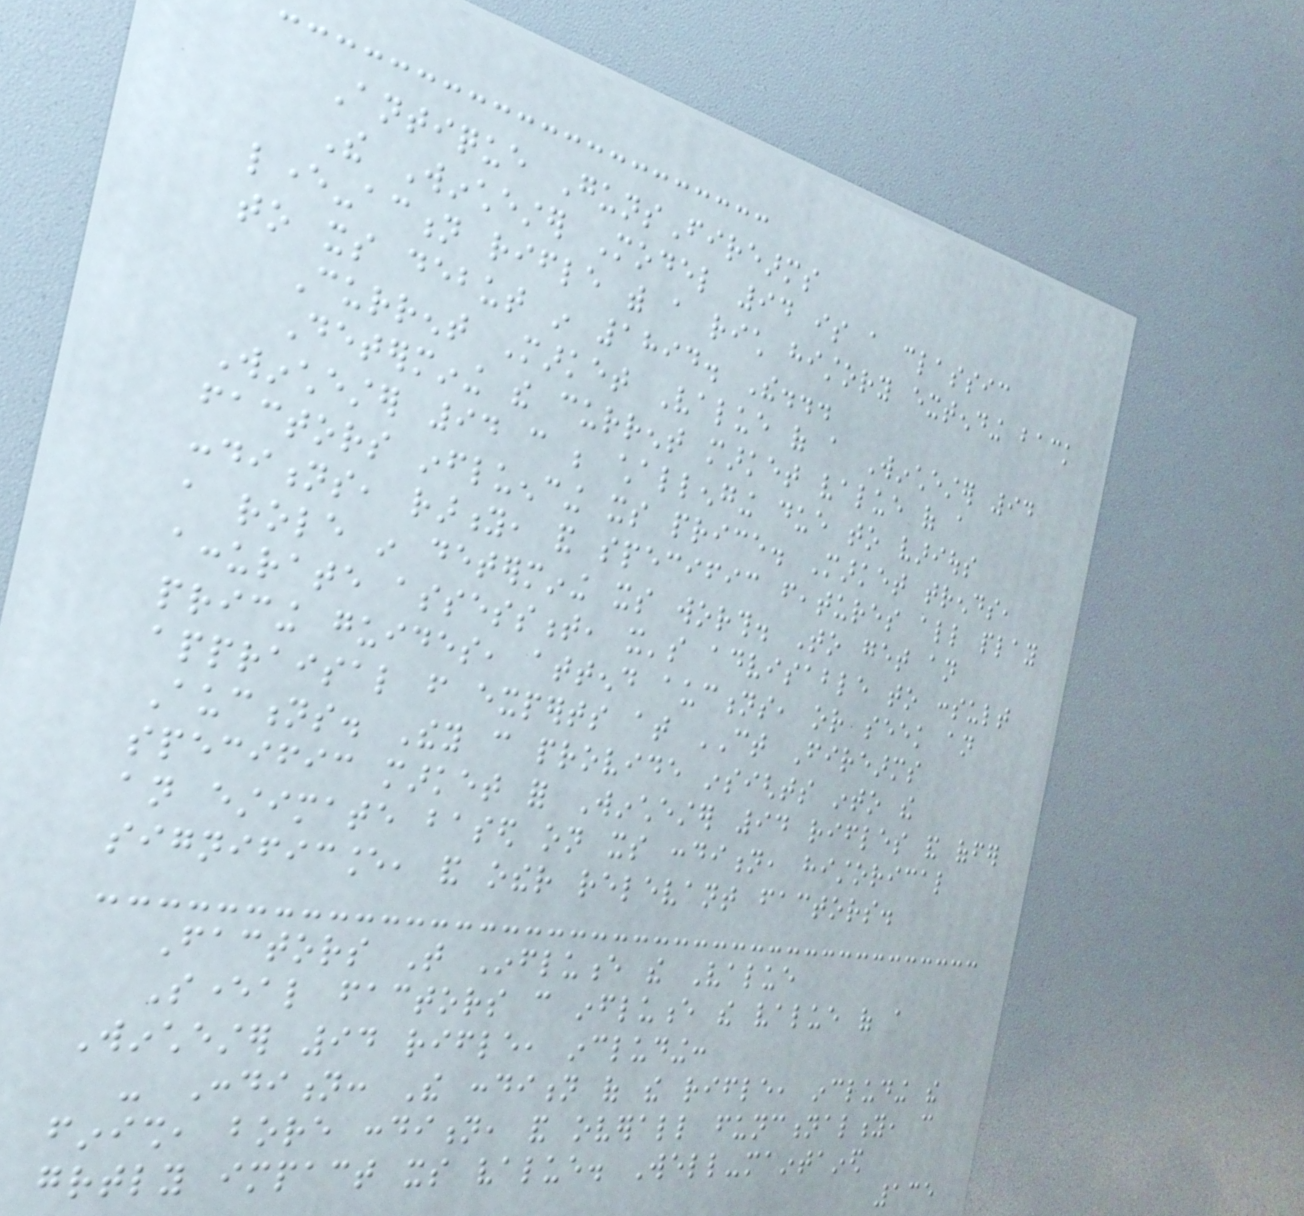Antique GunsFirearms
The Winchester Model 94 is a classic
lever-action rifle with a rich history extending back
to its debut in 1894. The...
Current Market Value of a Winchester 94
Determining the current market value of a
Winchester 94 can be challenging due to various
factors influencing its price. Market trends,
conditions, rarity, and specific features all play
a role in determining its worth. To get an
accurate assessment, it's advisable to consult
pricing guides, attend auctions, or seek an
appraisal from experts at CT Firearms
Auctions. They can provide insights into the
specific market for Winchester 94 rifles and offer
an estimate based on its condition, historical
significance, and other relevant factors.
Factors That Influence the Value
Several factors can influence the value of a
Winchester 94 rifle, including:
- Condition: The condition of the rifle, including the
finish, bore condition, and overall functionality, can
greatly impact its value. Well-maintained
135
